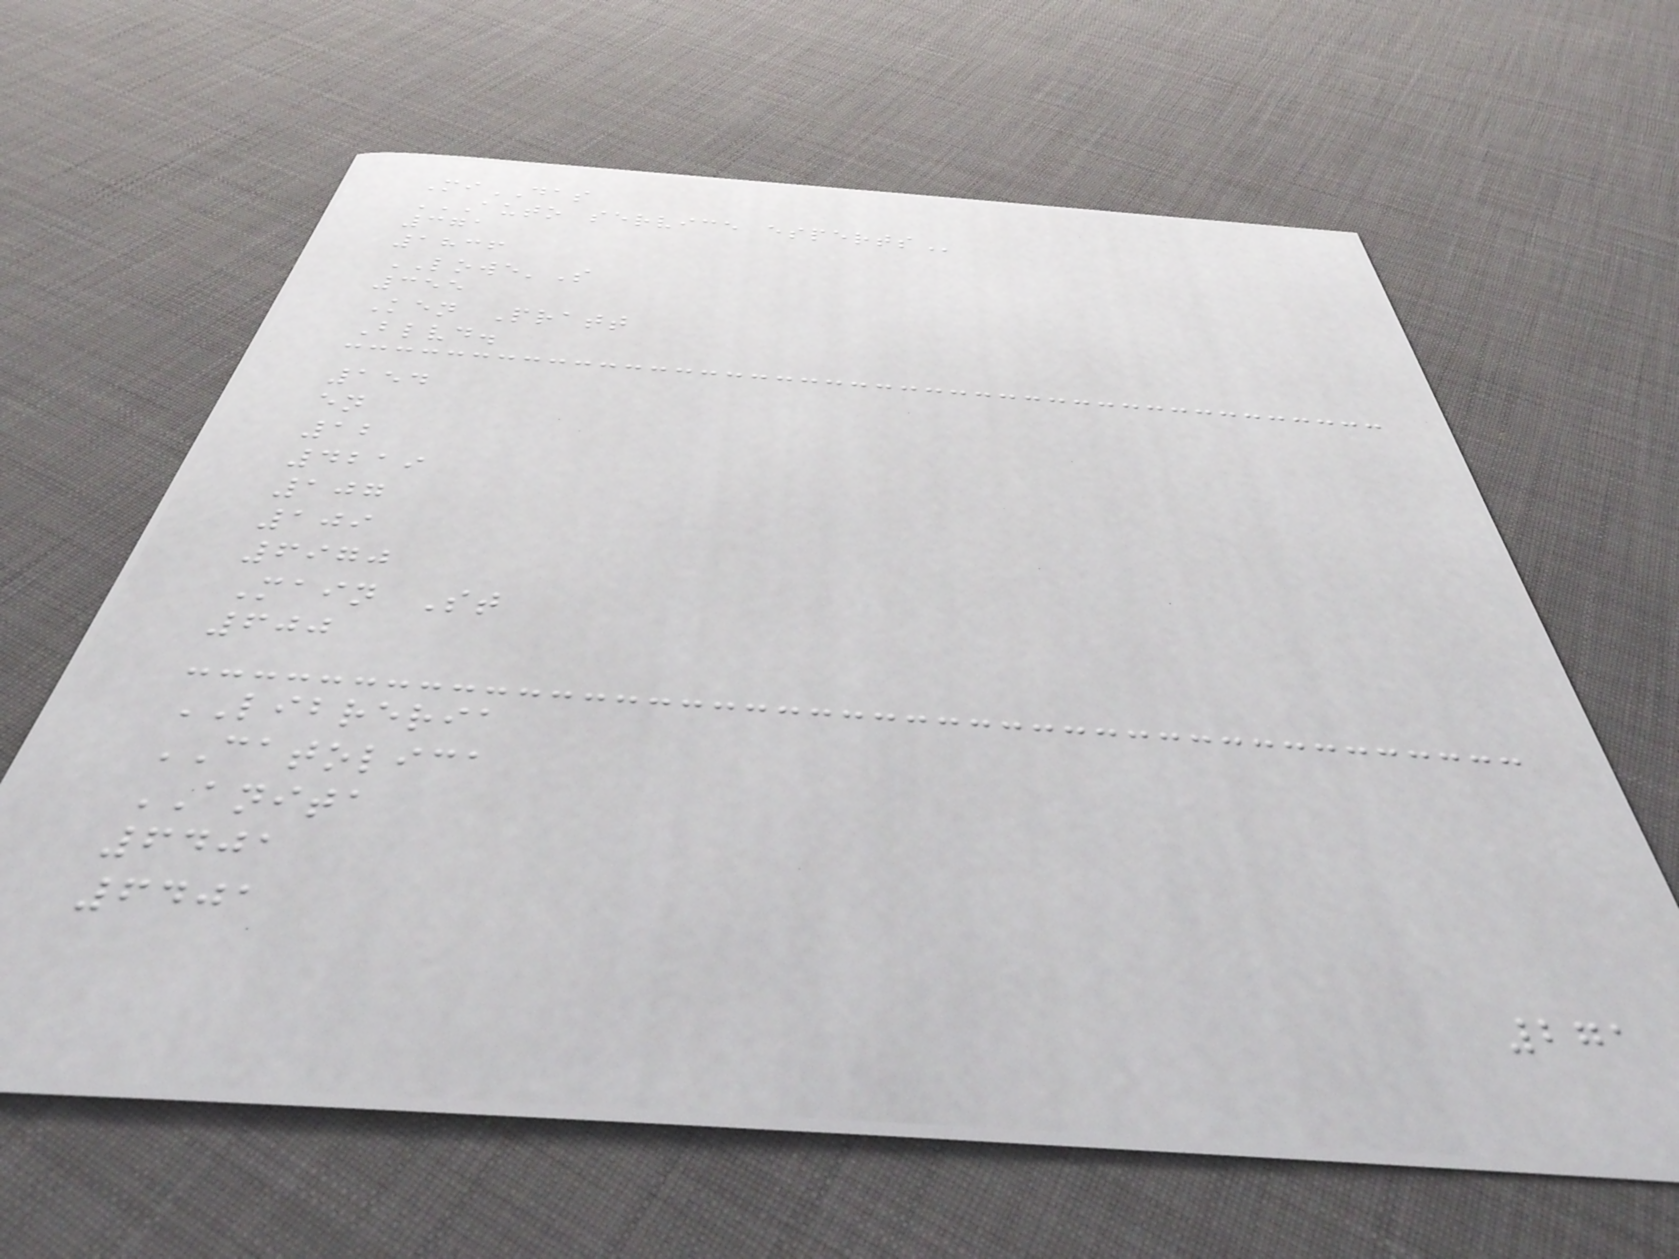MiDAS
AUTO SERVICE ESPERTS
371
1836
LOWE'S
355
Ken Pratt
Blvd.
154
en
12
4219
107
109
6970
Main St
600
LIBRERIA
CATOLICA
ANITA
6401
6401
271
